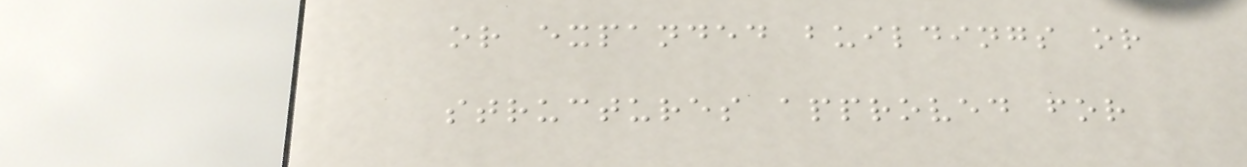or expanded buildings or
structures approved for
